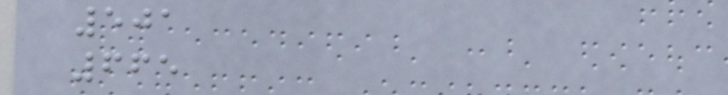501
665
